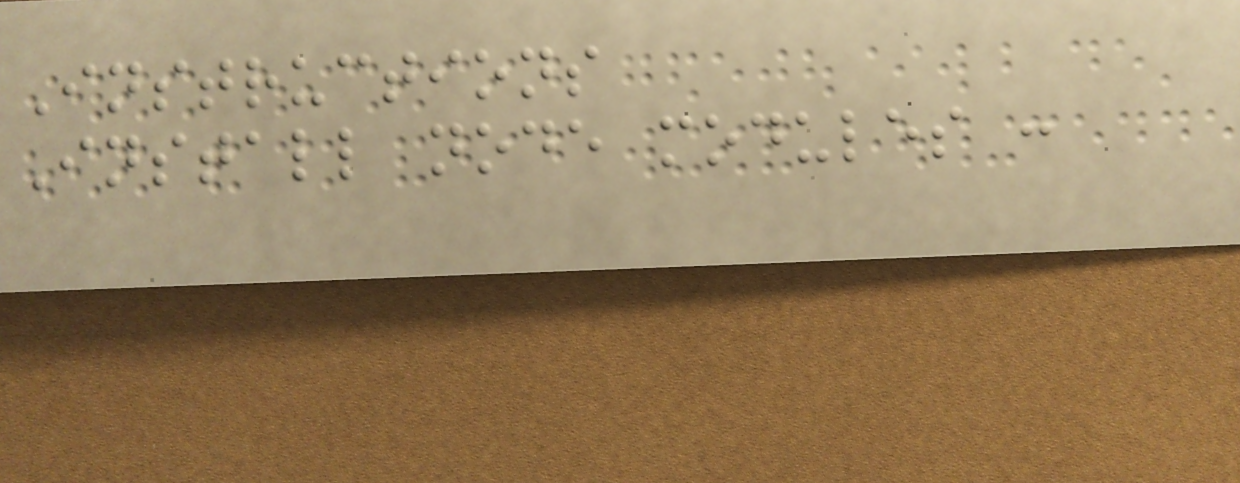Instructions
Install node modules :
